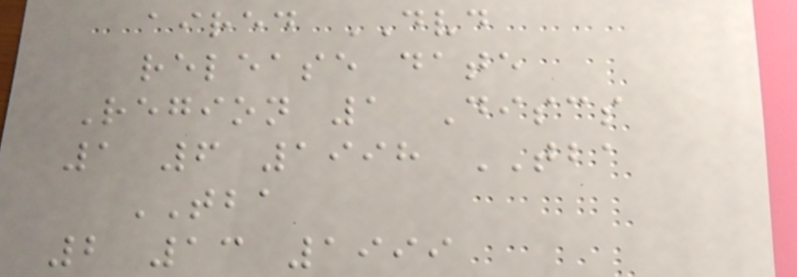aired DVD
release date
Region 1 Discs
1 6 1998 TBA
TBA
2 13 1999
